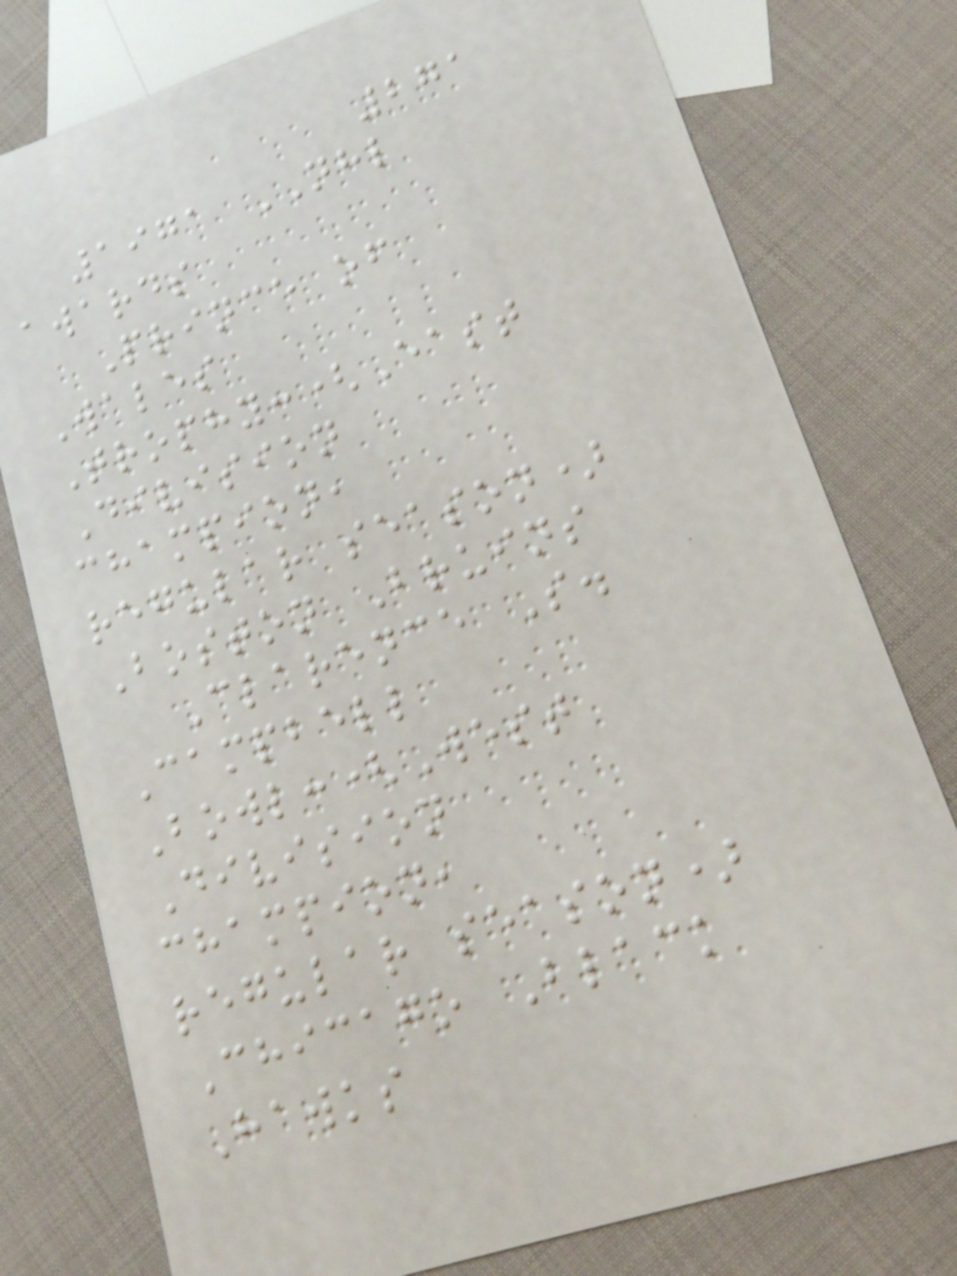271
1971 NHL
awards
Prince of
Wales
Trophy:(East
Division
champion,
regular season)
Boston Bruins
Clarence S.
Campbell
Bowl:(West
Division
champion,
regular season)
Chicago Black
Hawks
